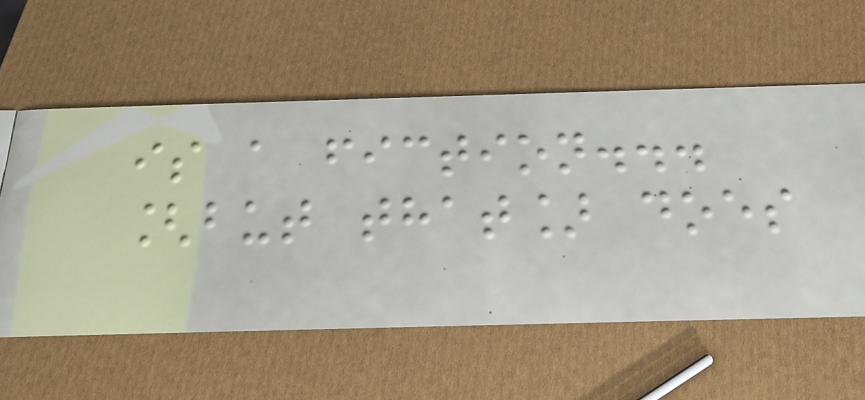is a fiction...
[but that] does
